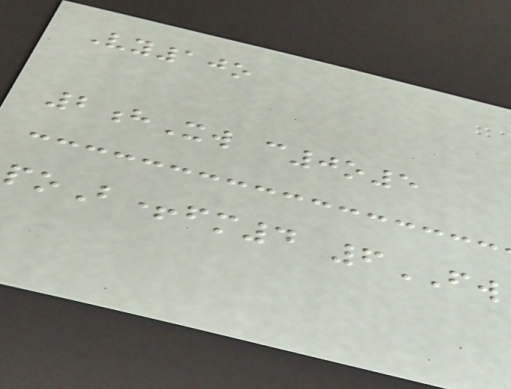Vy10o
2hXw c0o5
poB+fm4 6FW
